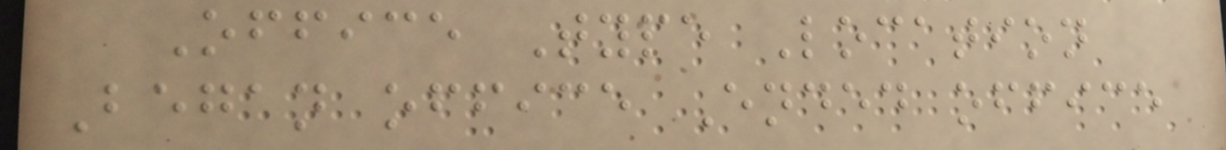Office Type Location
Began office Ended office
